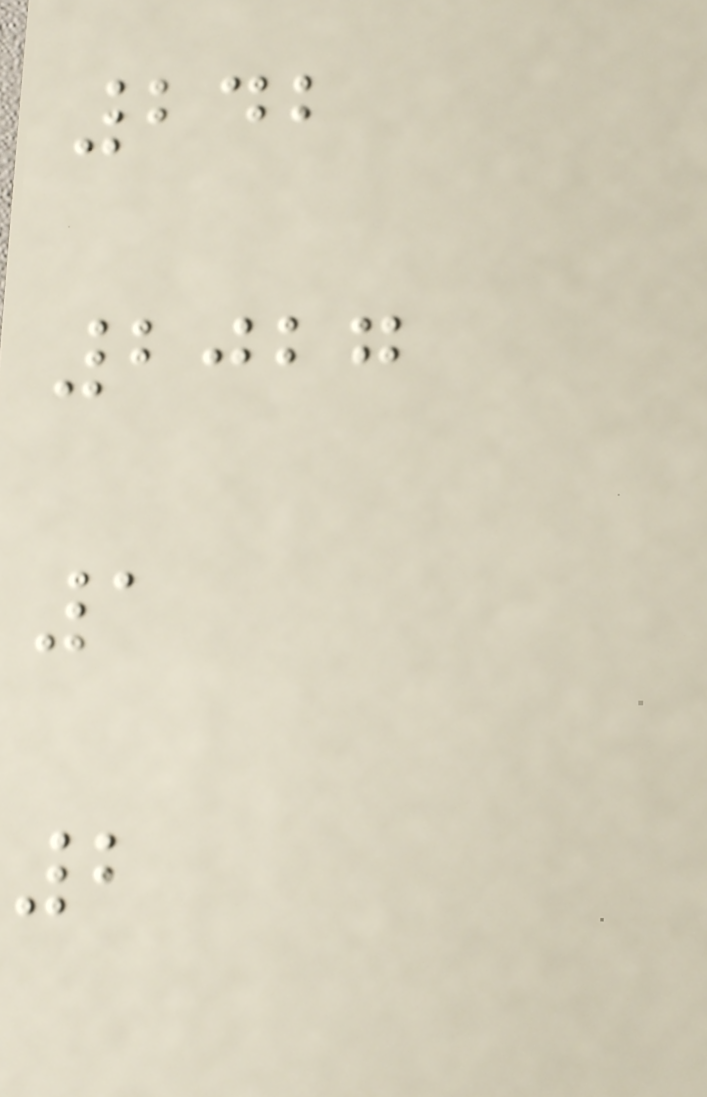242
2027
1
2
